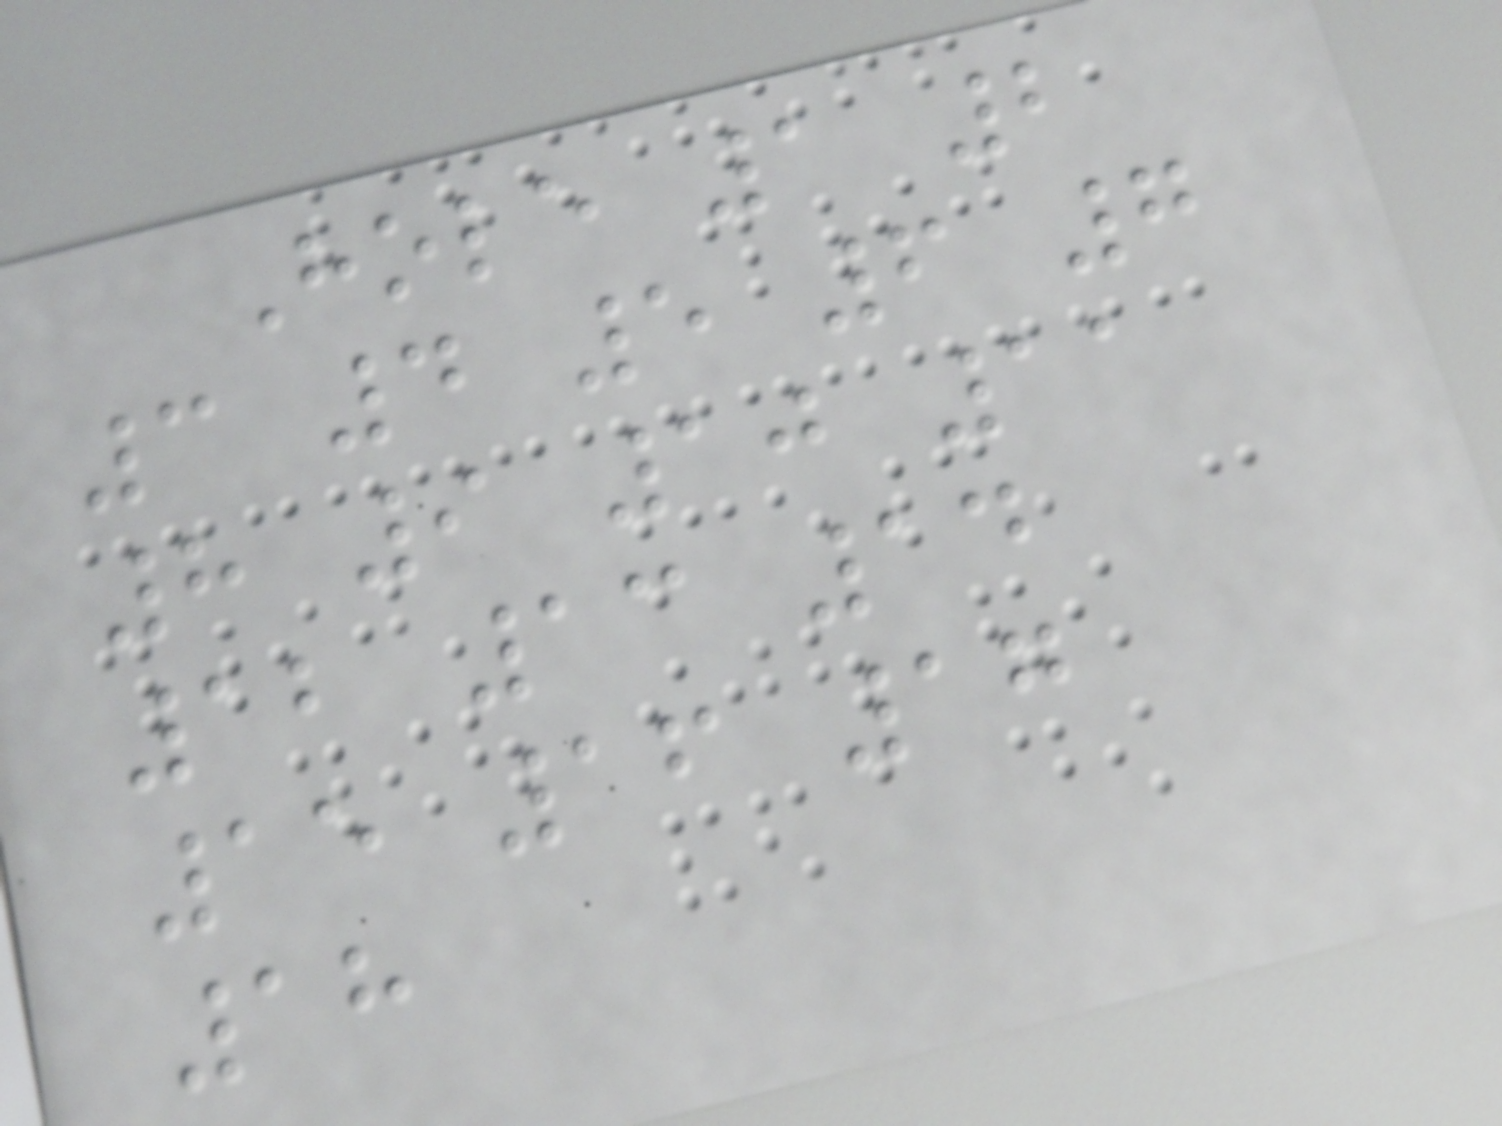Hole 1 2
3 4 5 6 7
8 9 10 11
12 13 14
15 16 17
18
